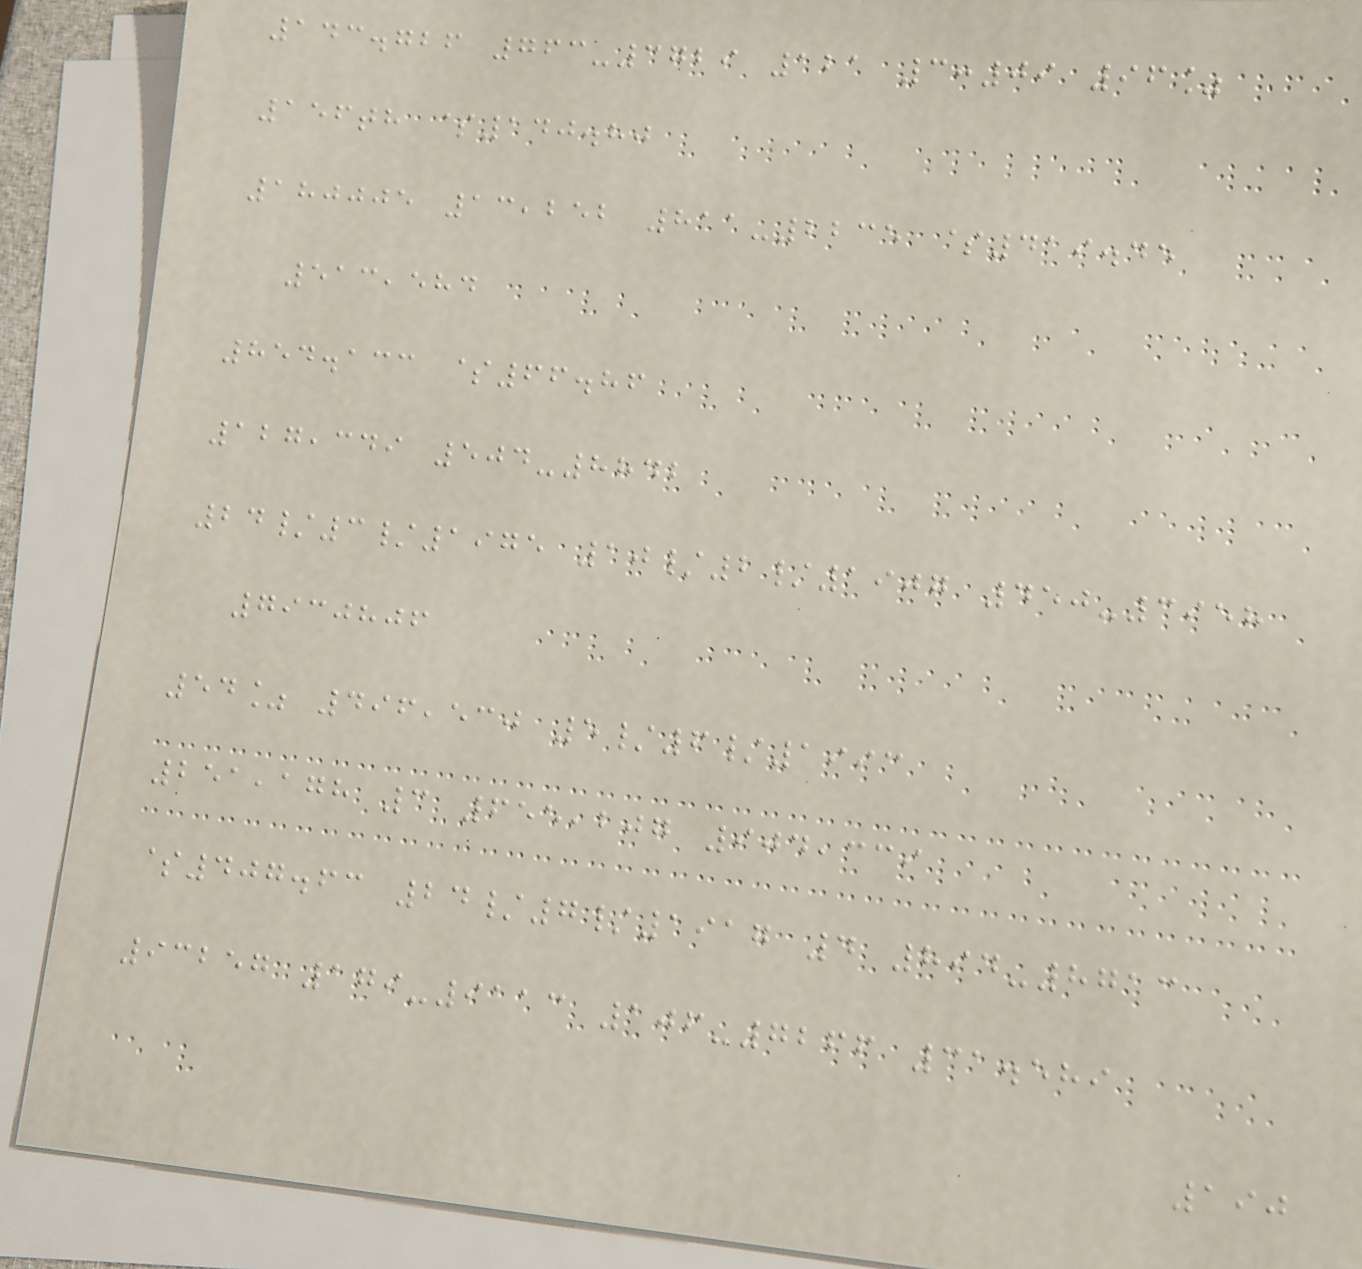143.726 763-3729 121 3:09 96%
156th $140.80
180005 13,252 811-2235 $419.45
513,584
854.133 $66.86
127,349 504-8842
24/3/1975 10/2/1907 450-3958
7930806
54% 496,530 5/6/1993
251,178 3 655,207 904,339
$407.63 24/7/1917 4 894-8713
93257 179-9113 106-7266 31.589
190
